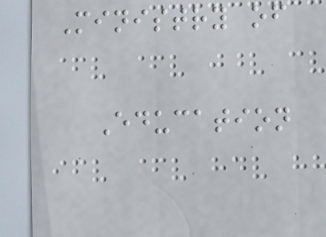Ministry of
Education
